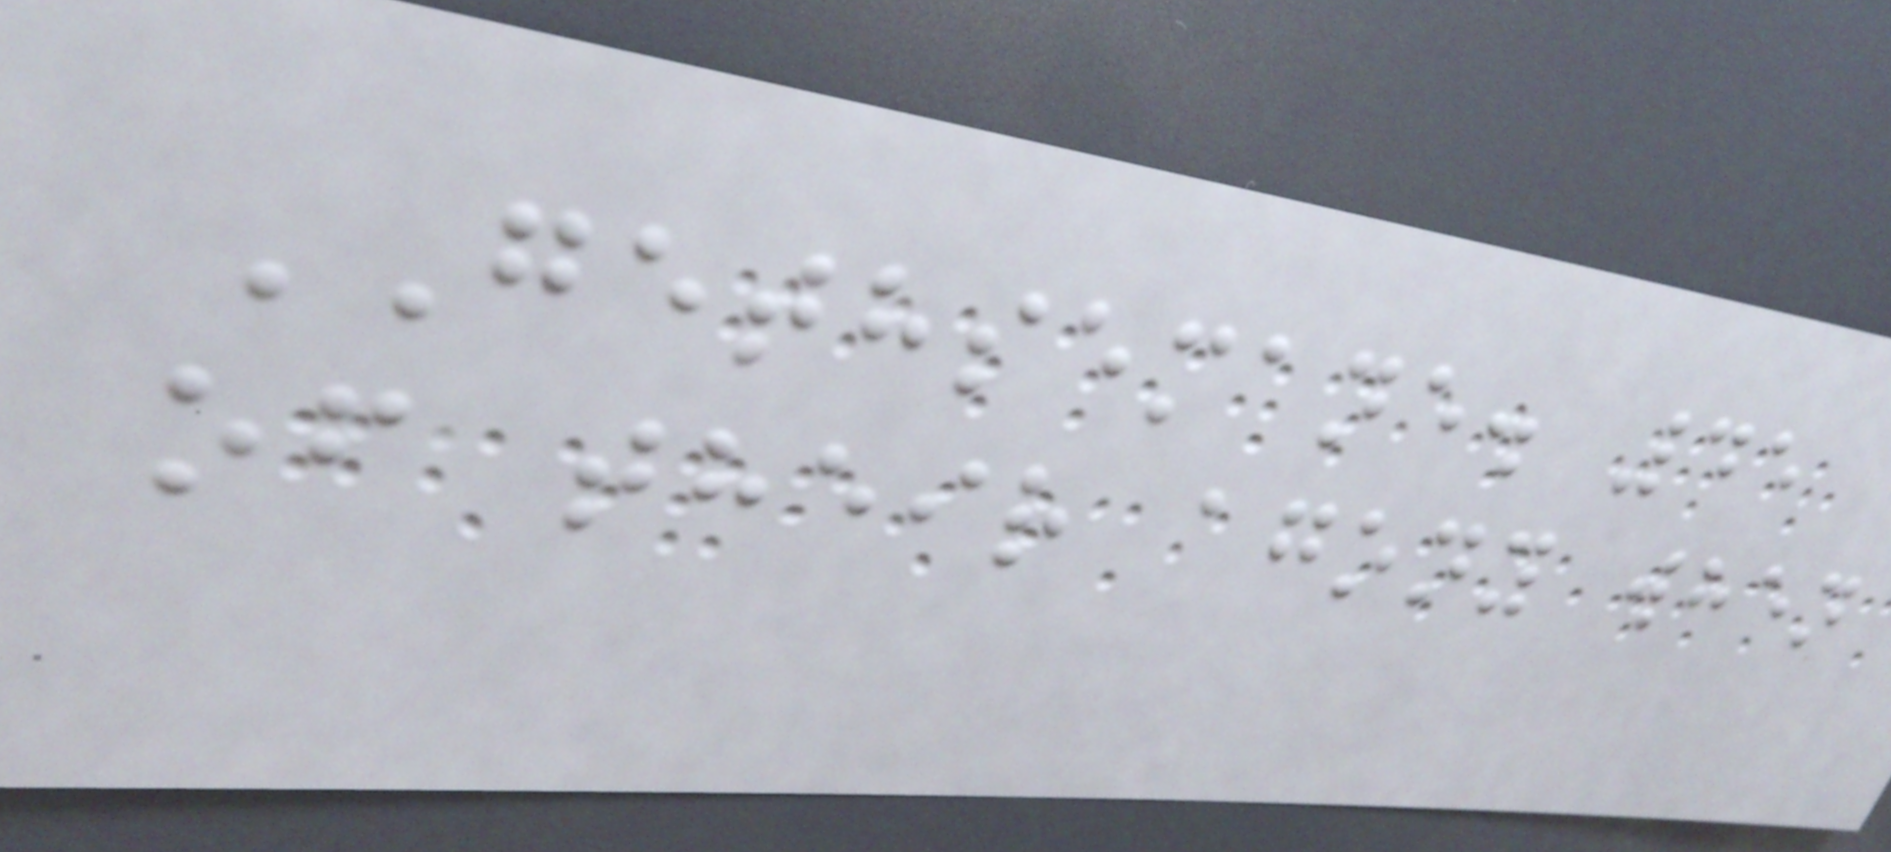GETHSEMANE. 45
of their agony when
